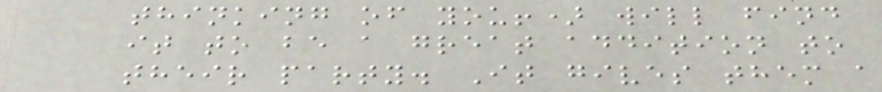thinking of you!) will find
it to be a great addition to
their party. It gives them a
